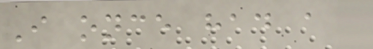I once had a
